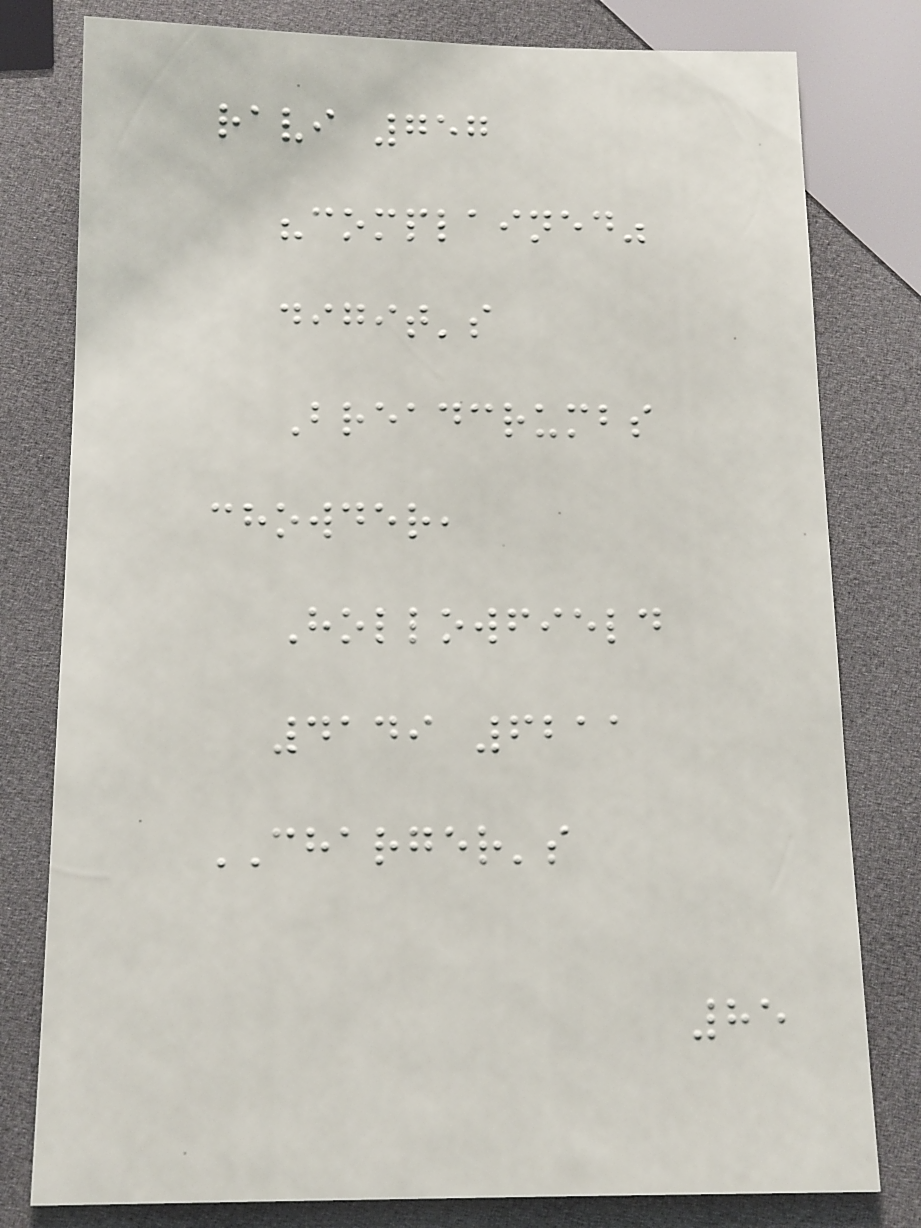ravi 757
"complained"
digit's
Breadcrumbs
chowder,
Hollowfield
4149 6211
CHARGER's
85
